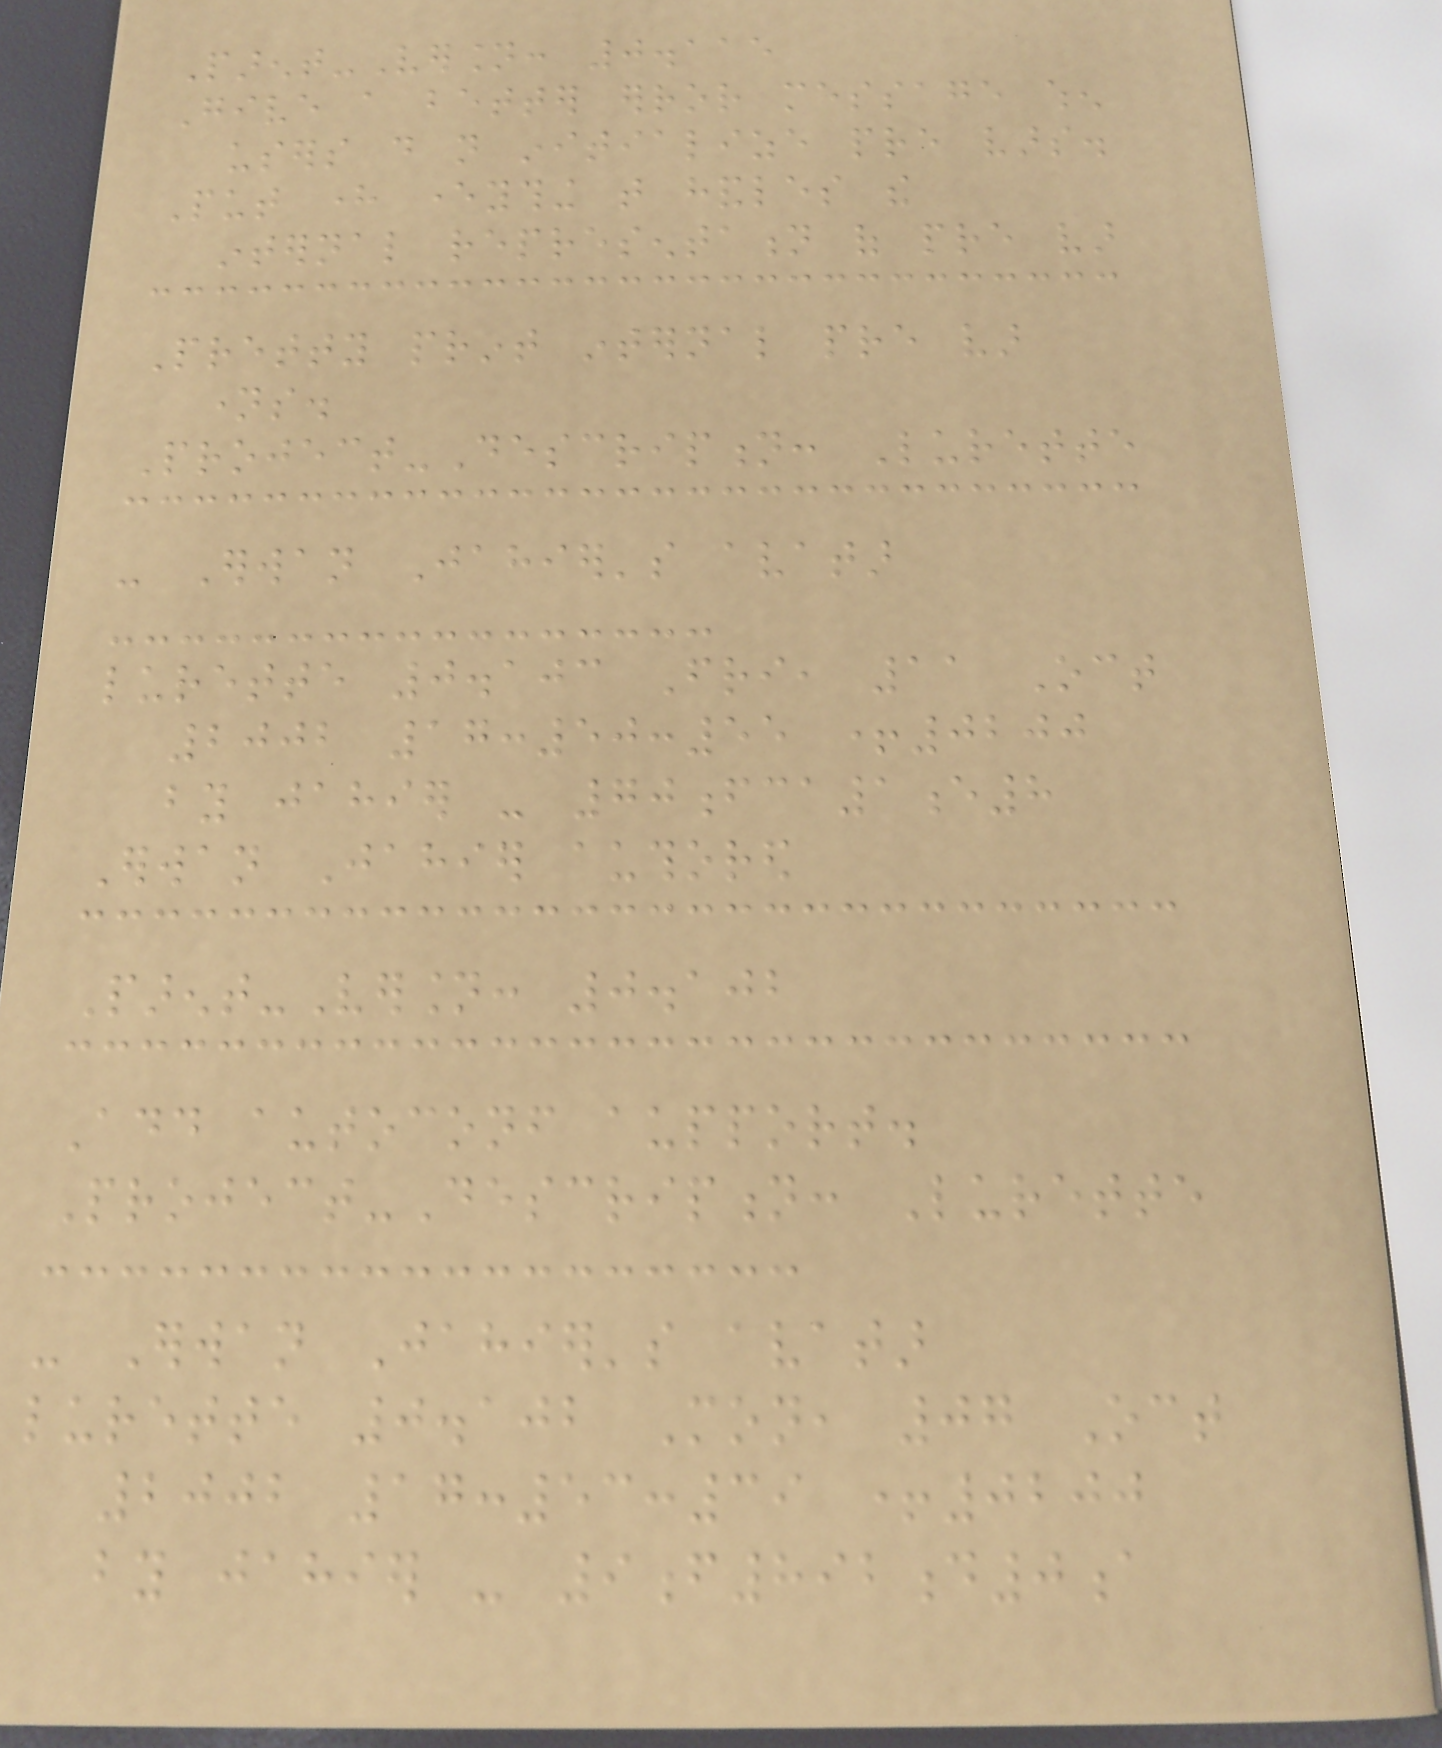Parent-Version: 0.115
Give a better error message when
users do not initialize pre vars.
Put here everything that handles the
internal representation of pre var
Pretty print internal pre var
names.
Project-Description: Lurette
- Erwan Jahier's avatar
lurette 0.103 Fri, 11 Oct
2002 17:50:55 +0200
by jahier - 70fca1e8
Erwan Jahier authored
Parent-Version: 0.102
Add autoconf aupport.
Project-Description: Lurette
- Erwan Jahier's avatar
lurette 0.102 Mon, 07 Oct
2002 17:53:39 +0200
by jahier - 9f892d0a
